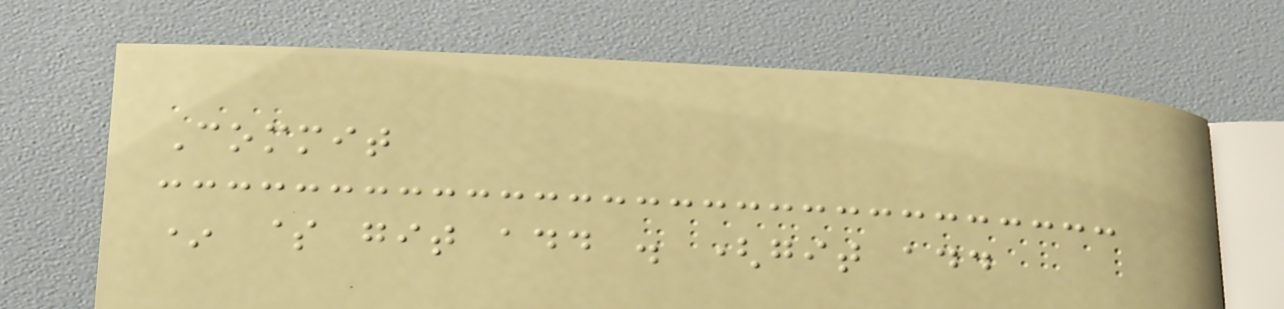Commit
* $ git add . (git add
